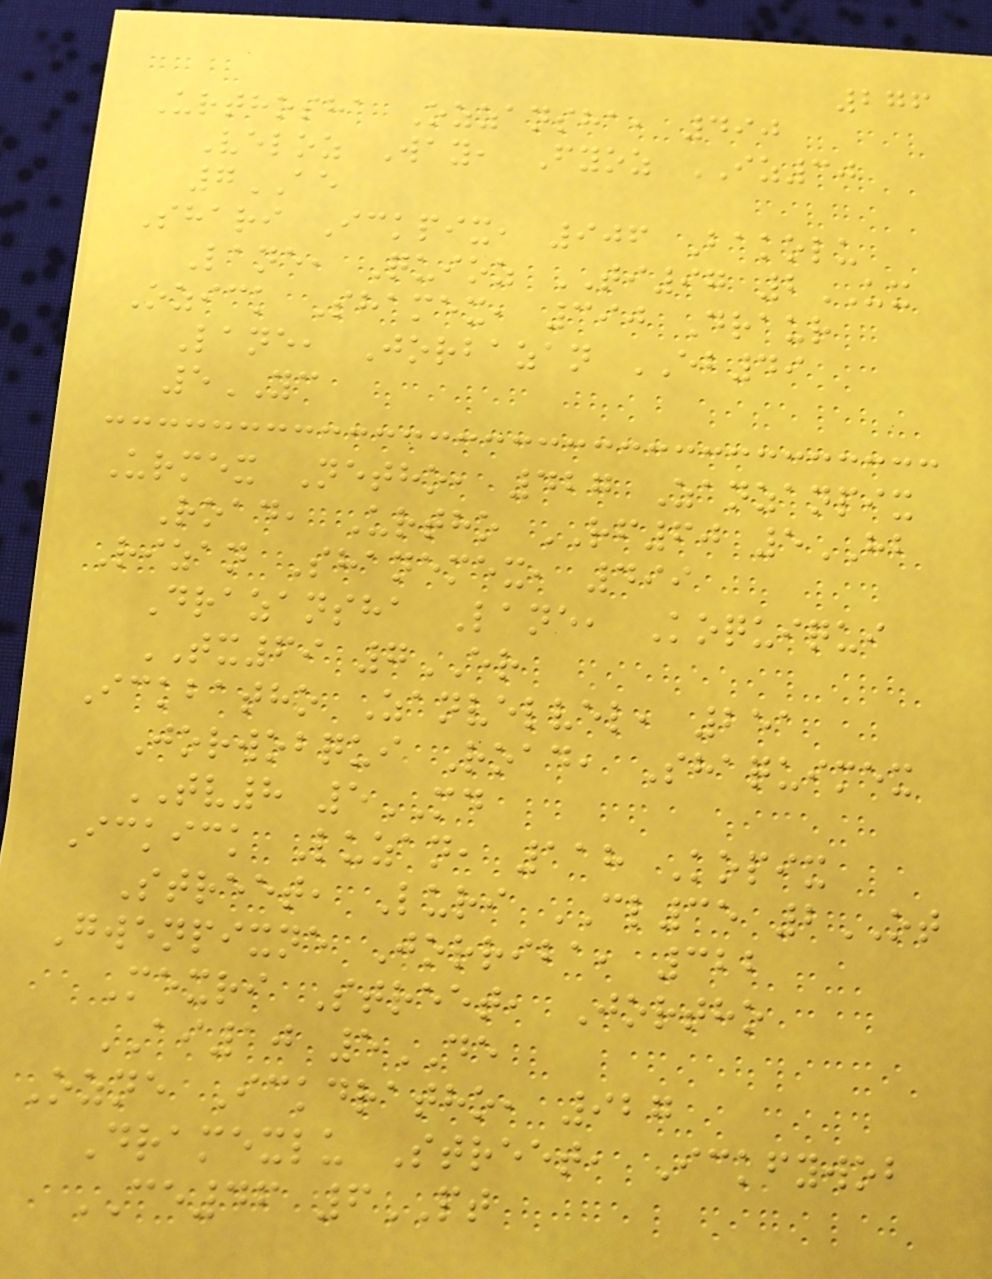276
Urthosha Ozzansha, 490
Veloz Way, Fyoz IZ30
7AE
Shari Ickpix, 906 Bakolu
Lane, Quioz TI97 2UX
Ozick Shamex, 390 Draur
Lane, Jorbazan EB49
5YC
Urmex Netho, 427 Zanzanpix
Road, Urtho RF60 5HB
Rizan Shanemex, 499
Drazansha Lane, Koquiqui
TX69 7ER
Ickbatho Zanvelvel, 251
Jorwobqui Road, Shaquimex
TV8 5MD
Ickick Luzan, 118 Kopix
Street, Luri CL35 2OT
Gwenpixne Jorriba, 322
Mexri Street, Jortho
AI10 5DE
Ozne Ickdratho, 927
Dramexlu Street, Ickfywob
CE46 6PT
